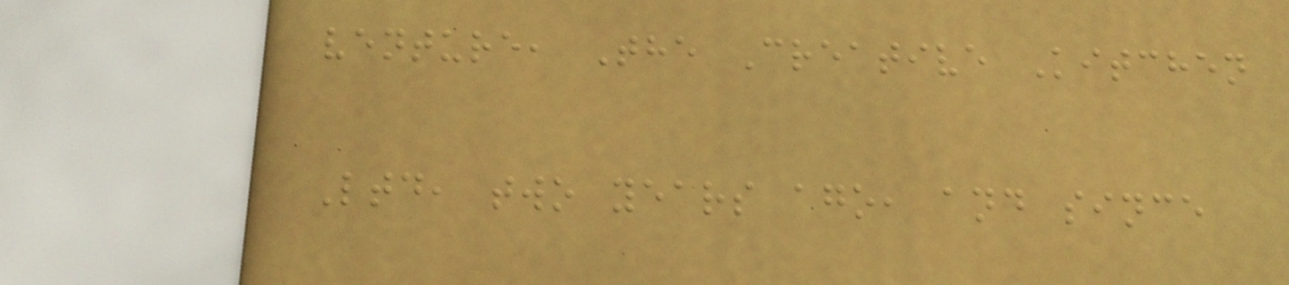venture, The Creative Kitchen
Ltd, two years ago, and since
